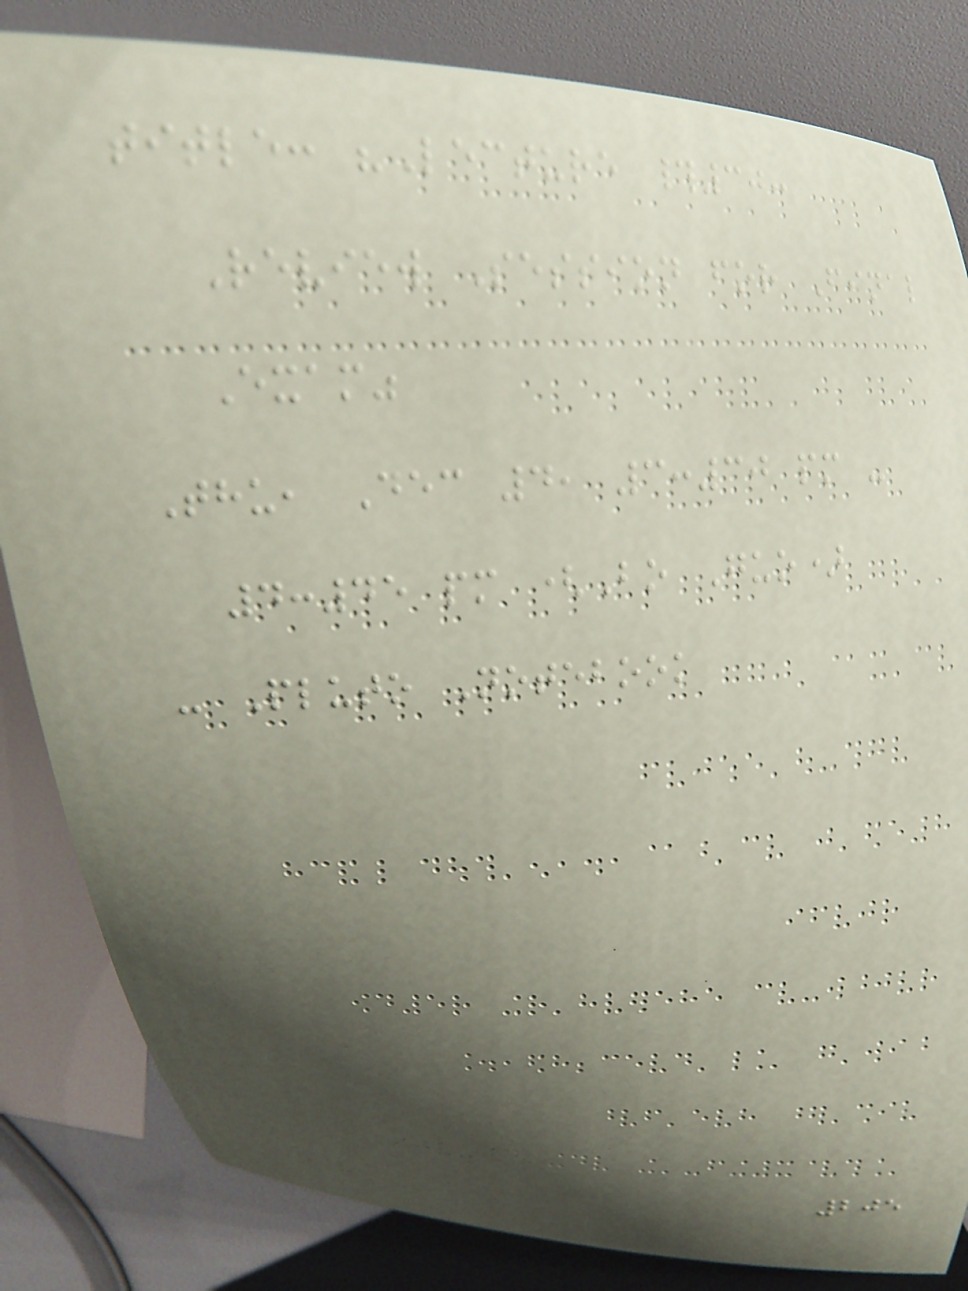title: "Lecture #30:
Review Session for Final
Exam"
Thu, Dec 4, 3:30 pm -
4:45 pm (Bo Guo)
- Pluto Notebook
205
